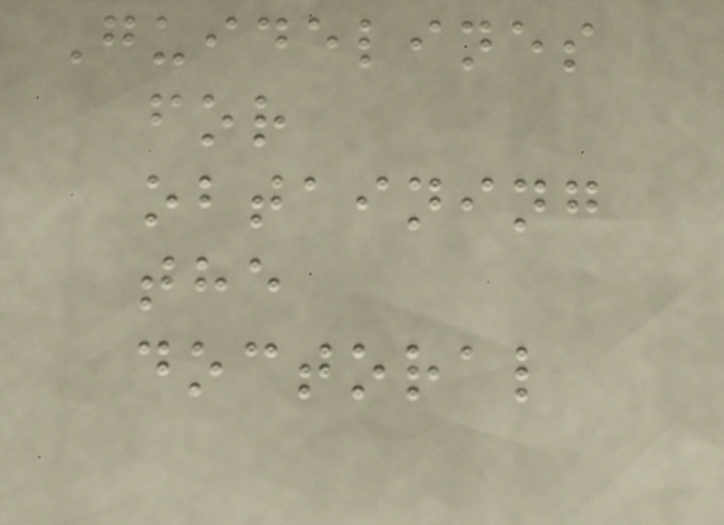Guidelines
for
obtaining
the
doctoral
